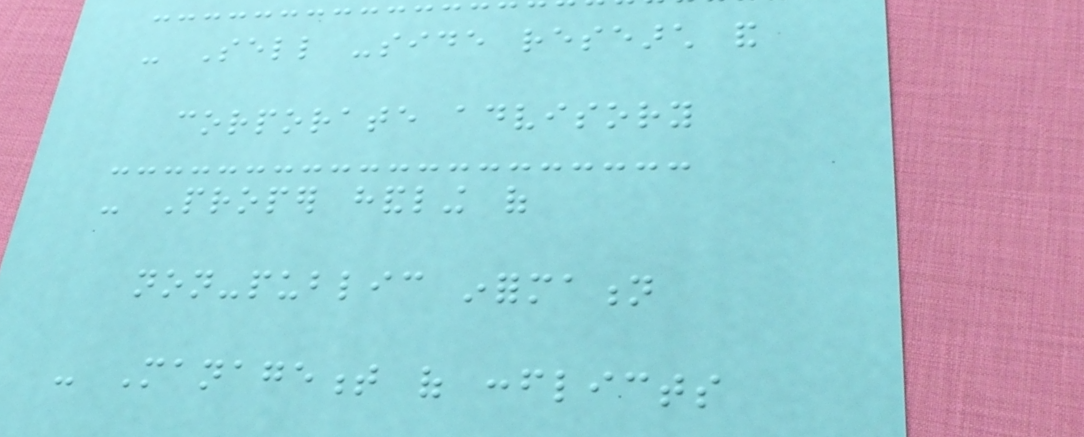- Sell -side research and
corporate advisory
- Proper handling of
non-public information
- Management of conflicts
